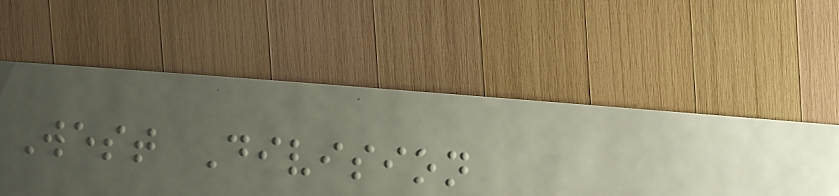West Division
